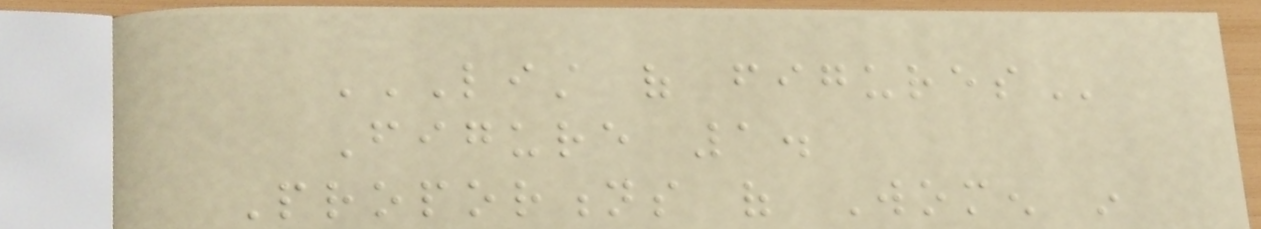LIST OF FIGURES
Figure 1.
Proportions of Women in
